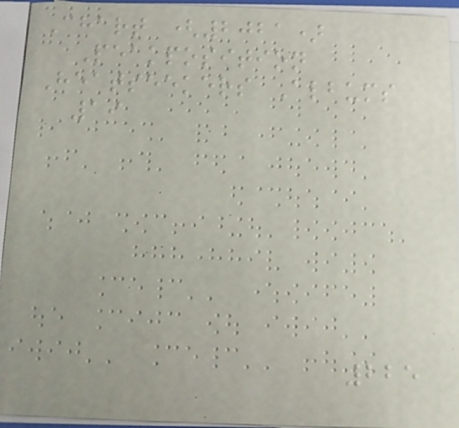Chart (2021)
Peakposition
Heatseekers Albums
19
225
